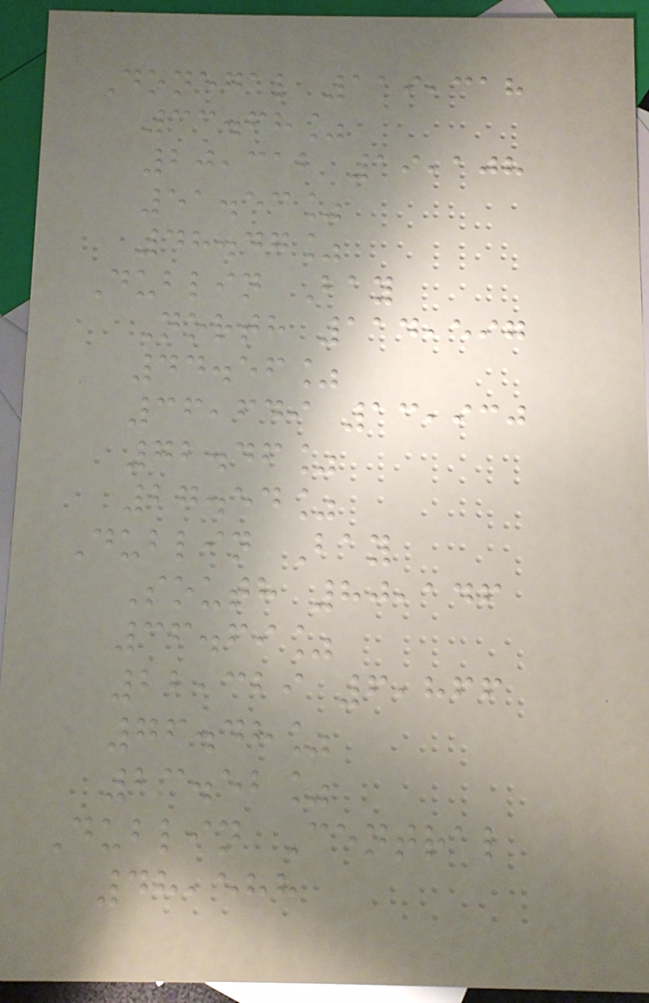Donegal 119,318
33.68%
20,312 19,108
51.53%
48.47%
Dublin Bay
North 114,597
44.56%
36,649 13,930
72.46%
27.54%
Dublin Bay
South 80,146
36.69%
22,329 6,866
76.48%
23.52%
Dublin Central
48,588
